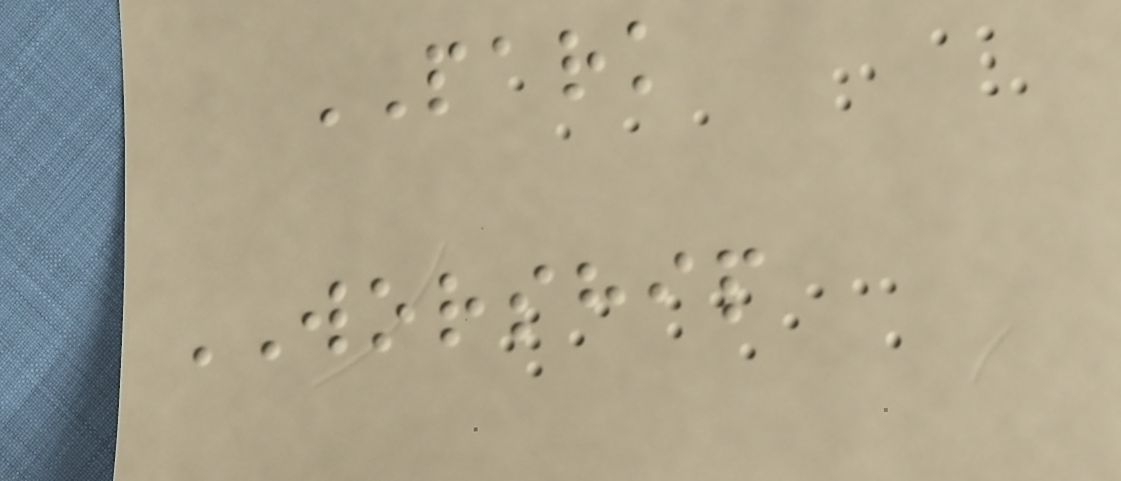PARK
WORSHIP
